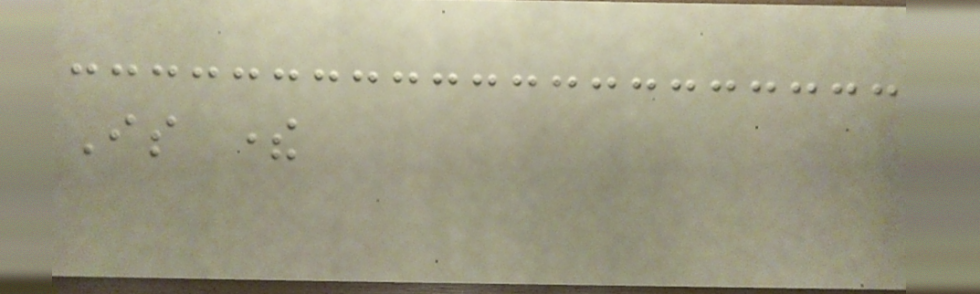Is there
